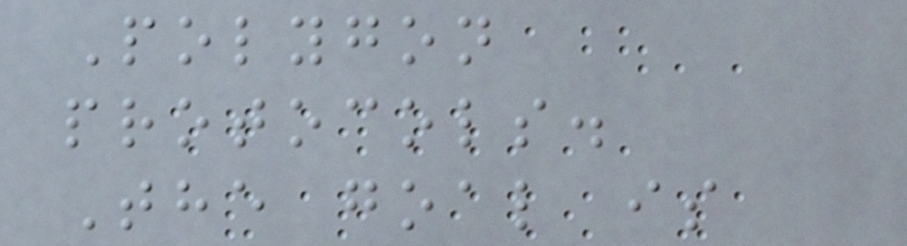Polygon
protocols.
The goal is
